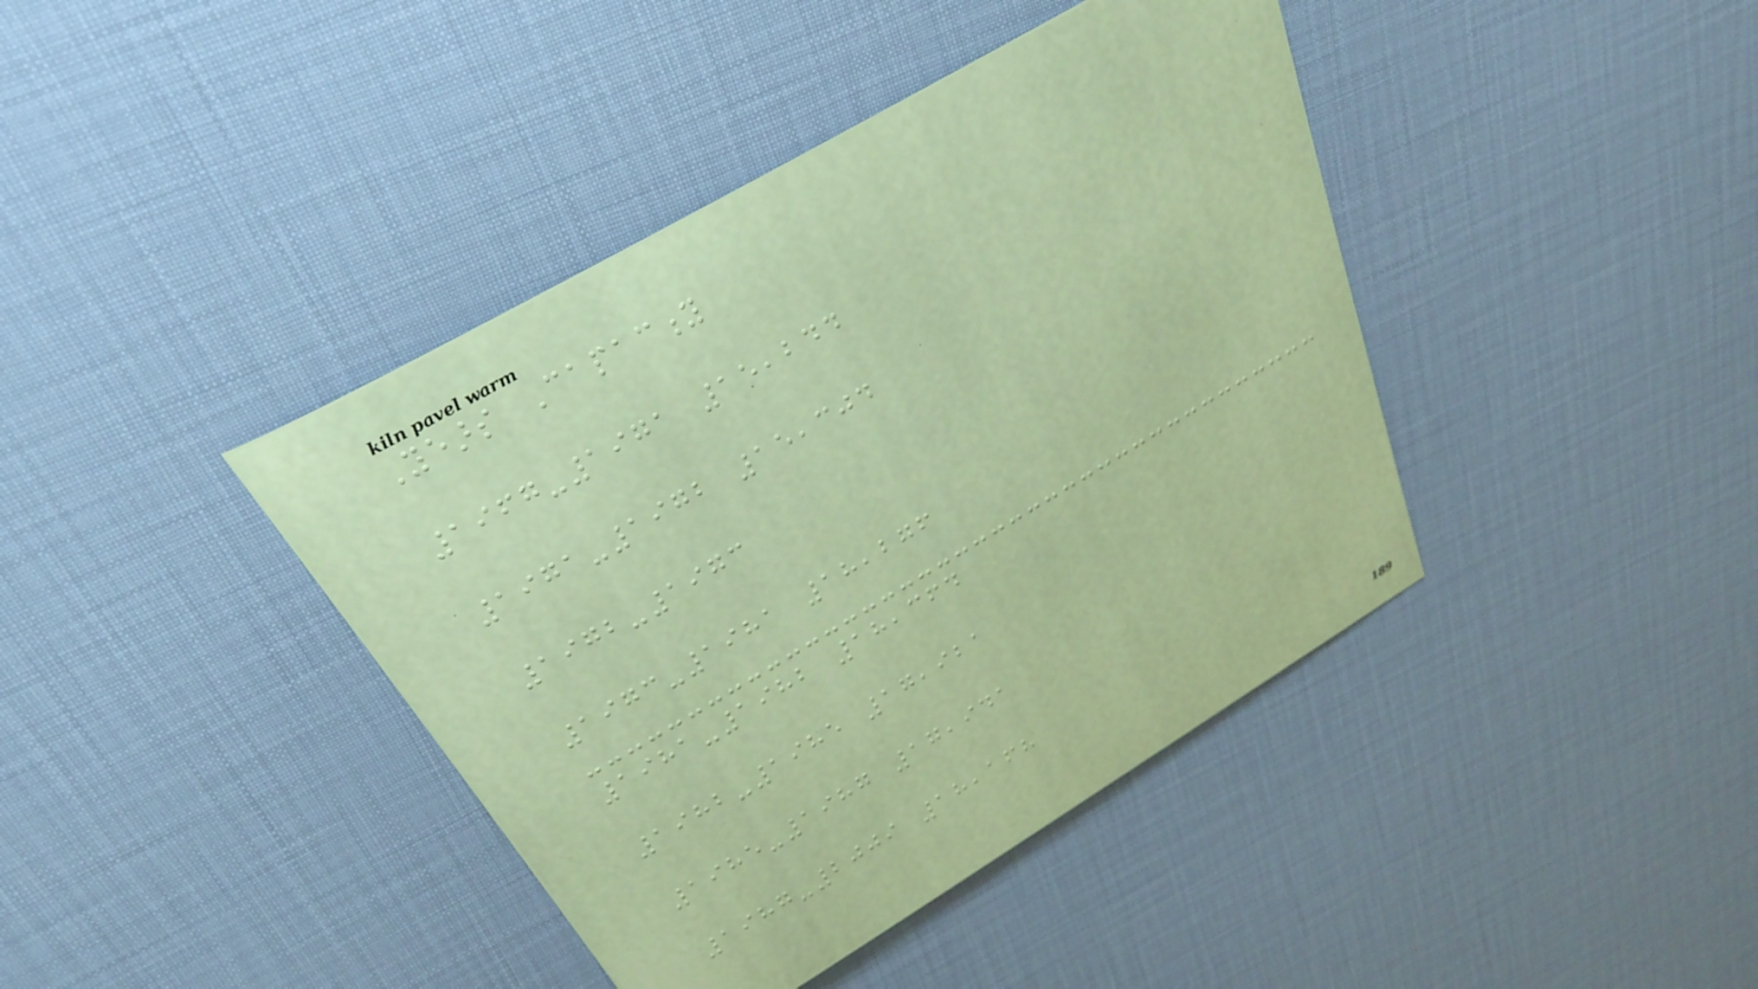Years Capacity
1967-1971 15,244
1971-1972 15,304
1972-1973
1973-1981 18,276
1981-1982 18,364
1982-1985 17,921
1985-1987 17,941
1987-2009 18,168
